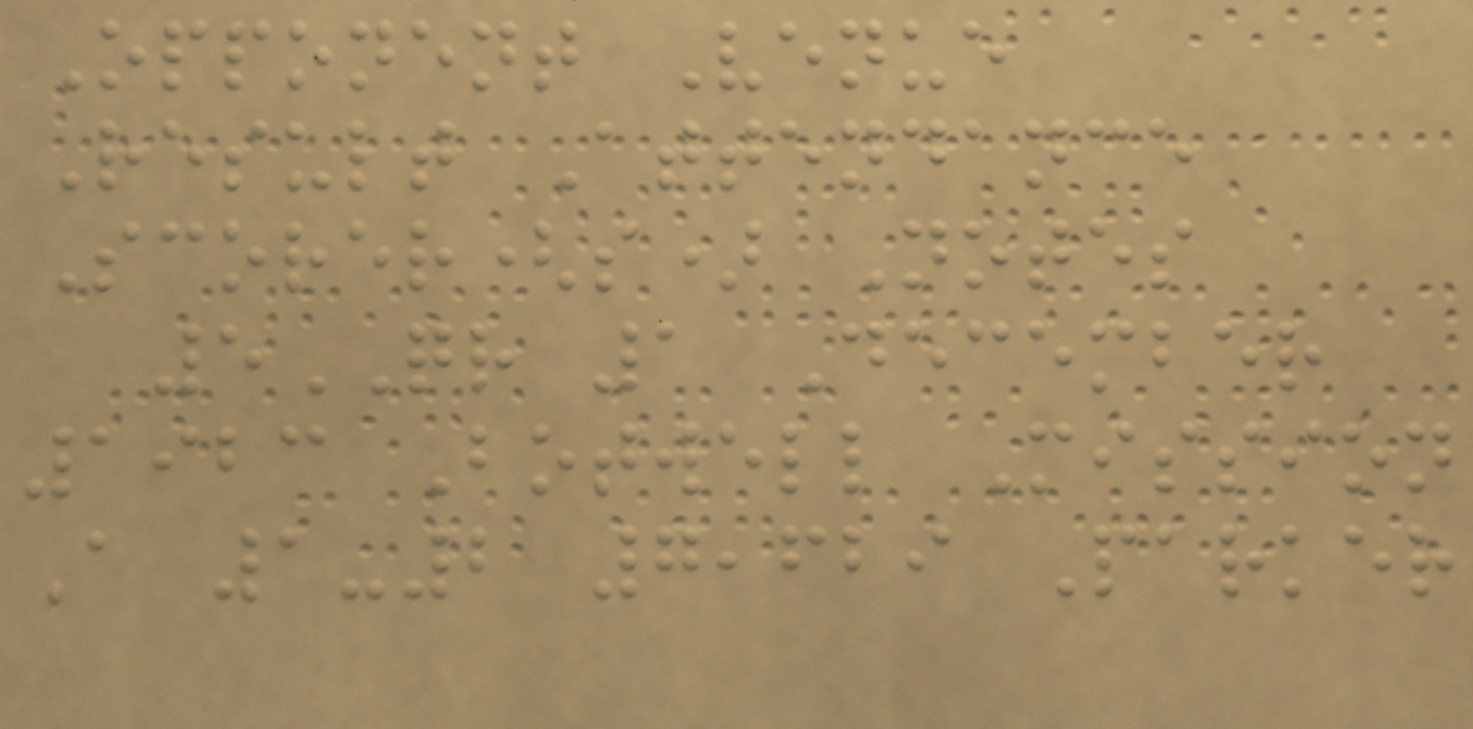Opponent Venue
Result Attendance
Scorer(s) Notes
5QR 1 December
1923 Botwell Mission
A 1-2 7,629 Parker
